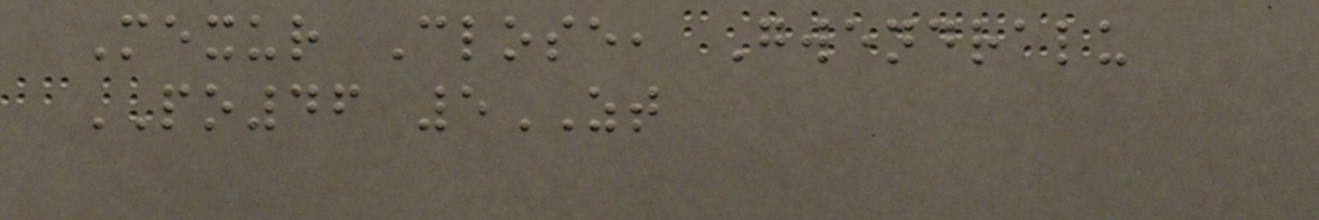Mexur Close, Gwendralu
PO46 5ZT
